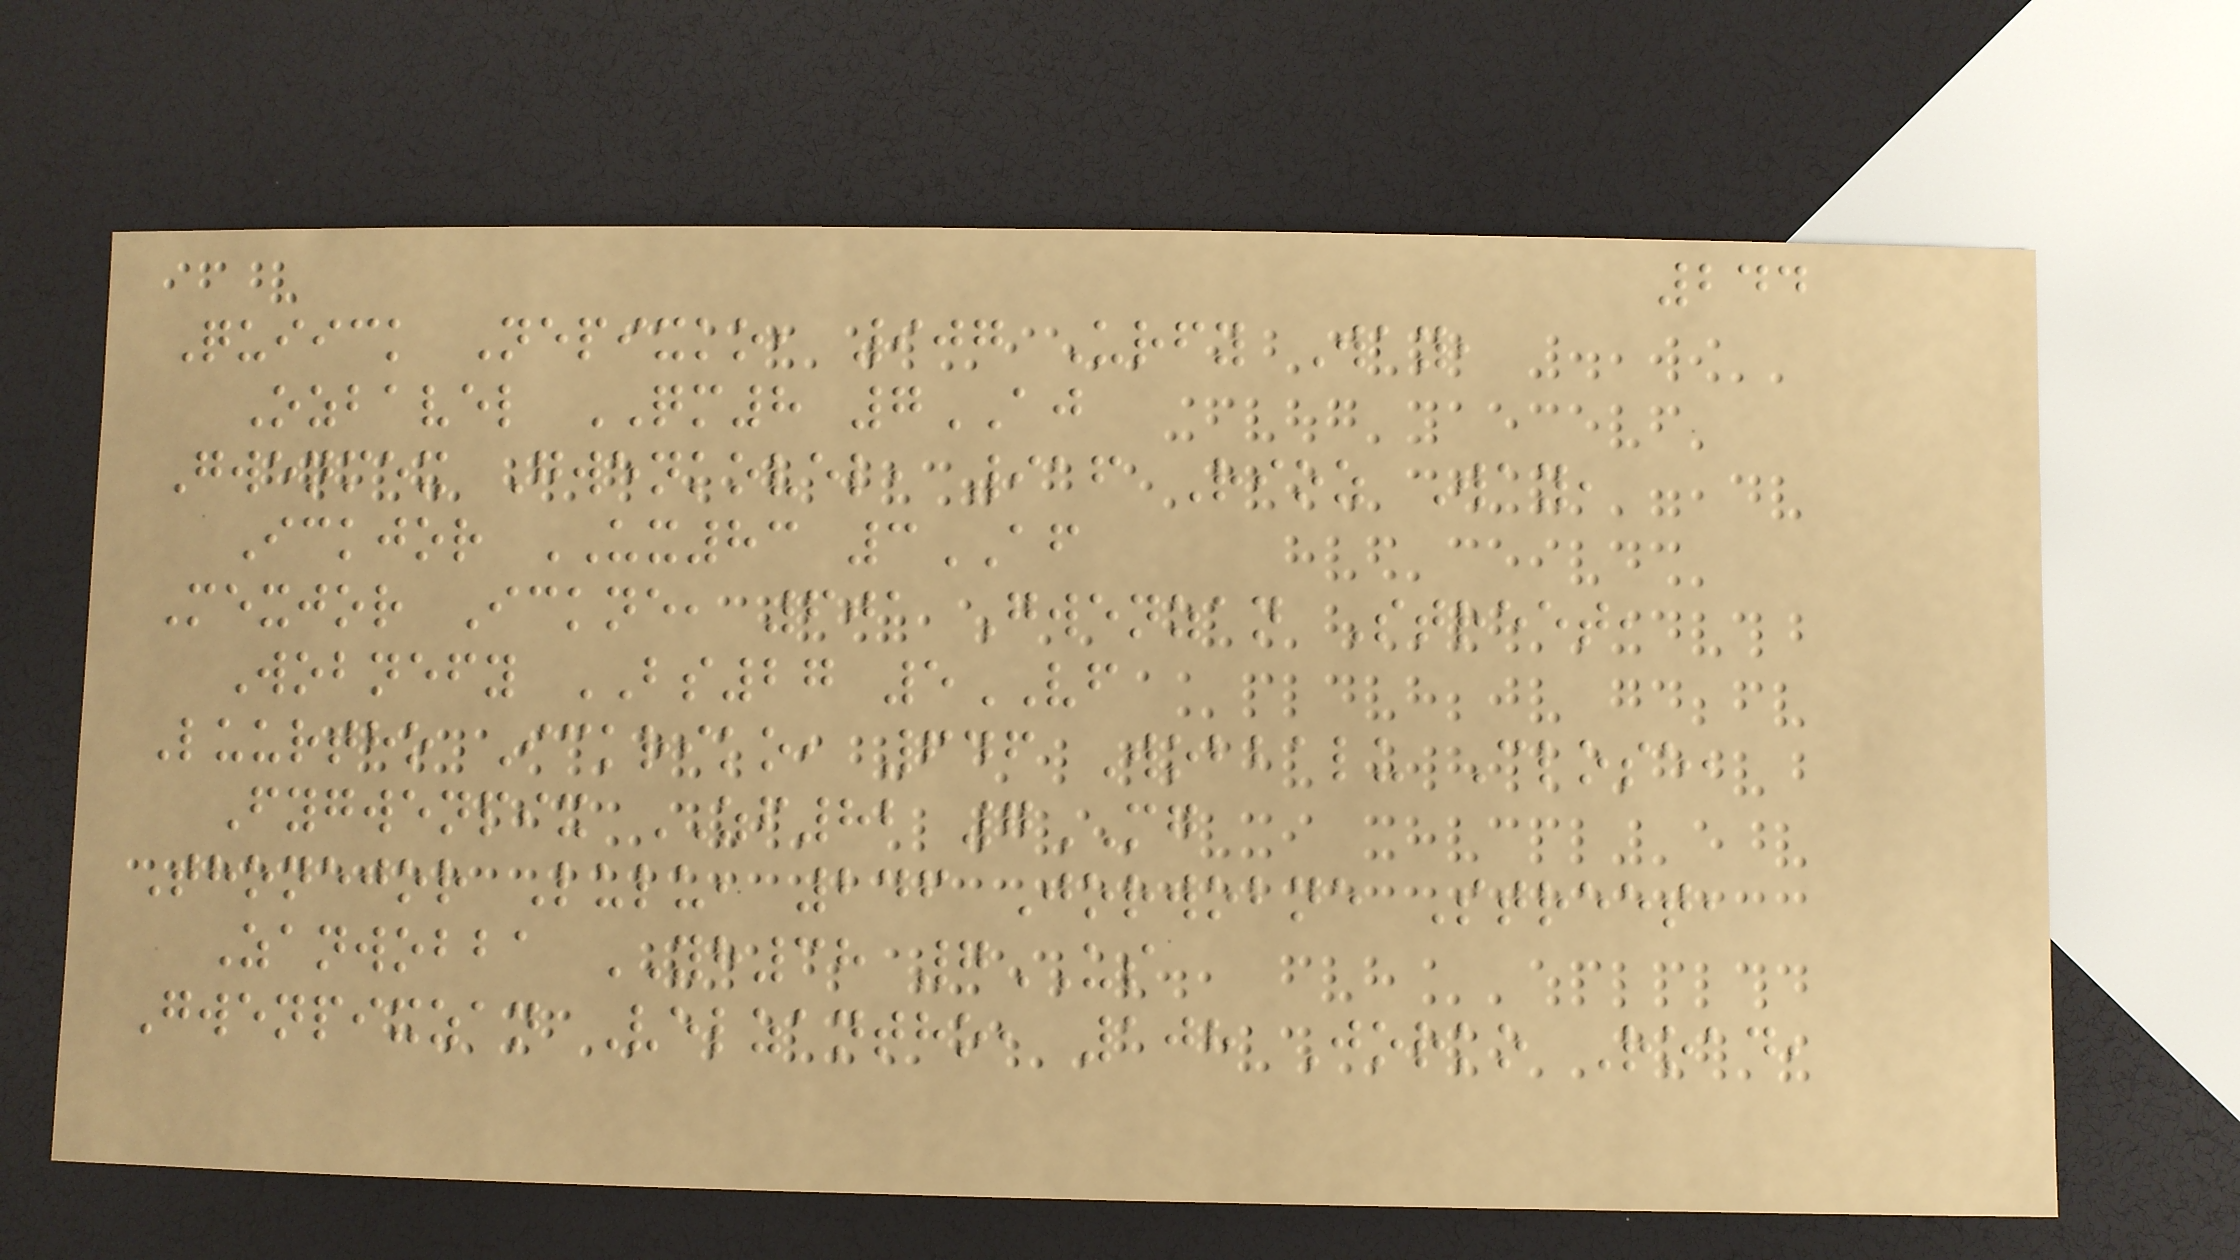244
Quiick Nepixko, 907 Urfy Way,
Ozbavel QM8 7AJ
Gwenmex Gwenkovel, 916 Rioz Way,
Ickjor UX83 3AF
Mexjor Ickne, 601 Gwenzan Street,
Wobnefy BS27 5VF
Luurtho Ickriko, 646 Wobbalu Close,
Fygwenpix ZF82 7MG
Thonejor Lulu, 246 Jorwobne Street,
Zanwobba YH38 7US
Gwenpixzan Velzantho, 108 Jorko Road,
